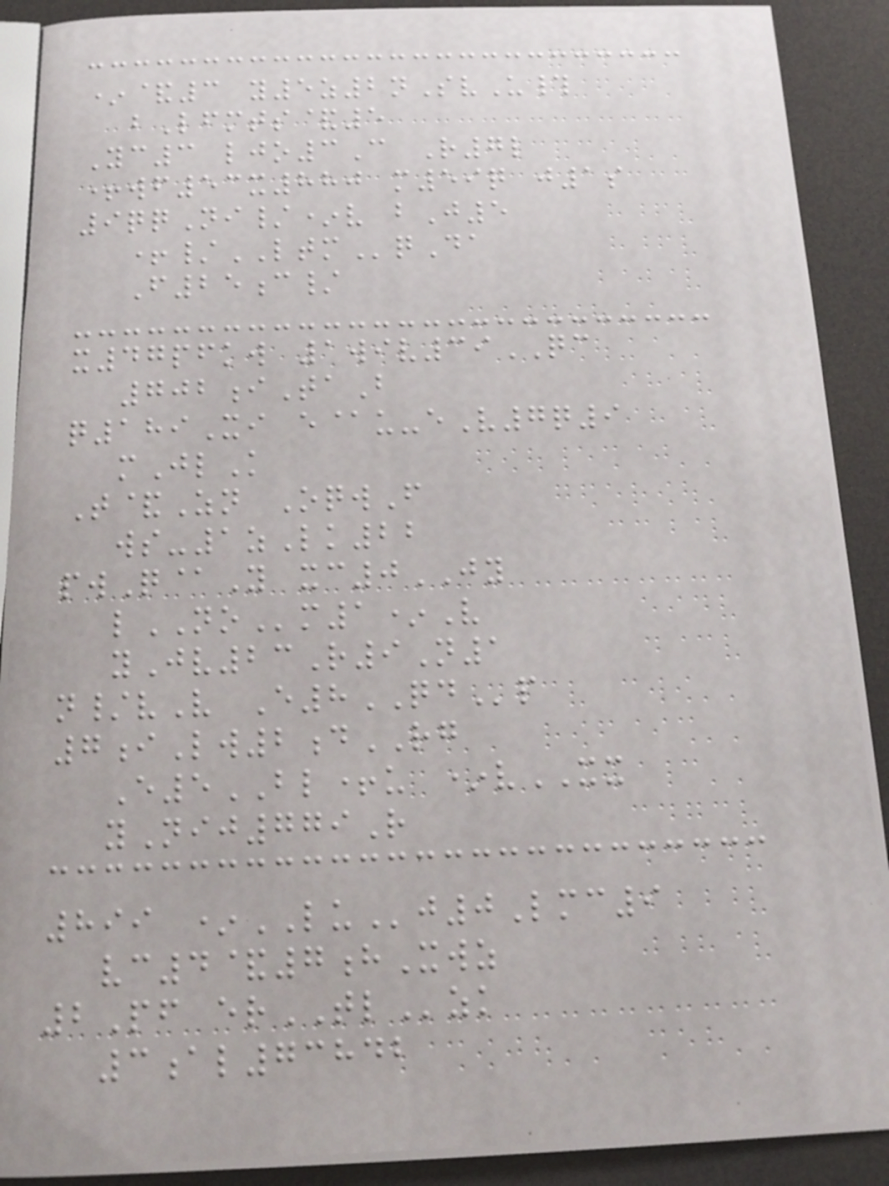*&3 y5z2nSvU#
bLfmts&5
Yc3 ljo3C R7l
+wf53x880 m59q j1s
9qqNi/*v bJ5
+/LTMqDa
F25c/
x47pfkw 1wiv39QC
702iTaB
q189Xi e@u-eV7q9
mJlK
T&Zn OqwF
ws-1zLk22
pwQ@Y xc0JY
lNOm1*V
yJv23R9N1
n/vV E8QDp
7iLw2dRG
E5BL+u *vXX
yNij779R
899 *LUj0Lmc9
vc4&7hXwz
2Pf erTLzk
3al73842
